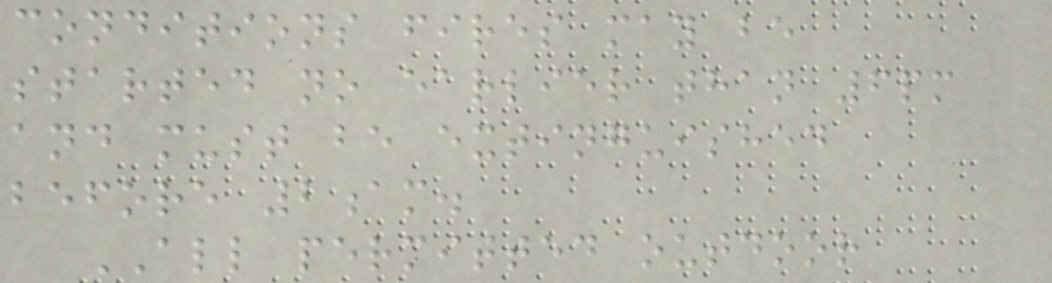conditions fires may be
started no earlier than 6pm
and must be extinguished
before 2am.
ALL permitted outdoor
